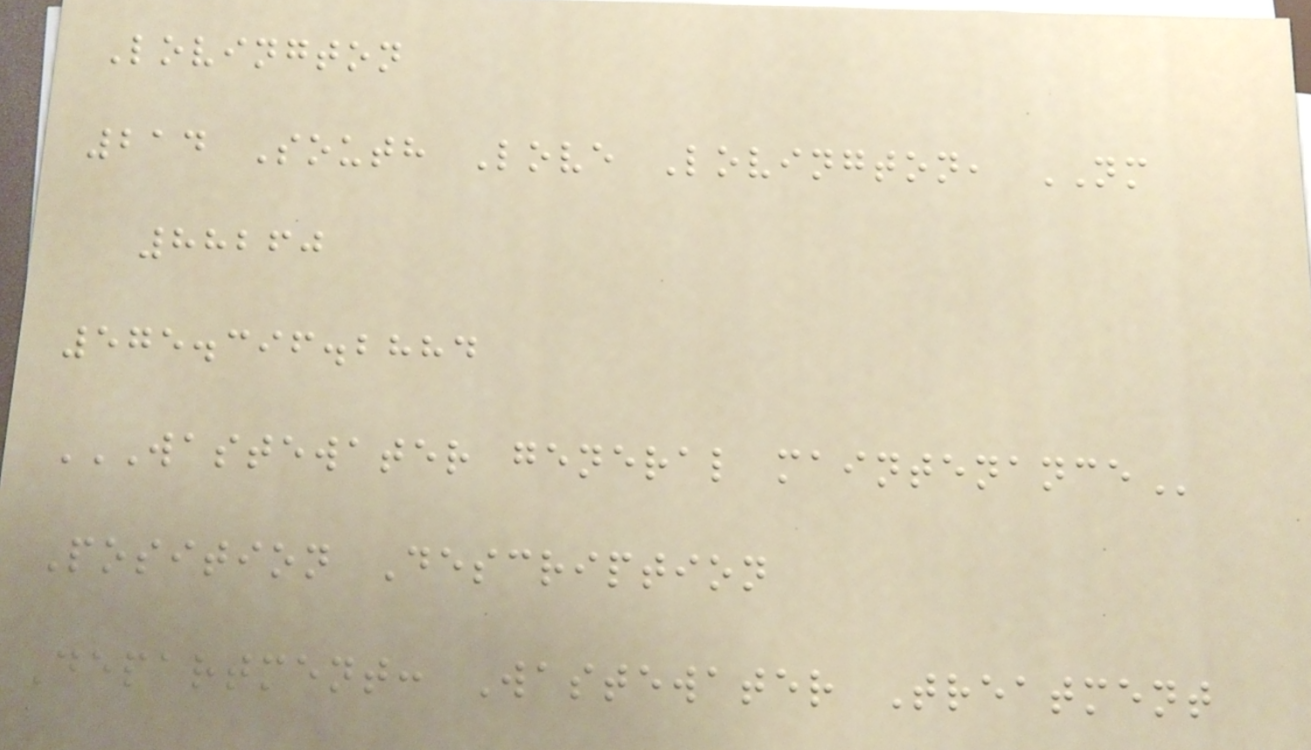Lovington
214 South Love Lovington, NM
88260
575.396.2884
WASTEWATER GENERAL MAINTENANCE
Position Description
Department: Wastewater Treatment
